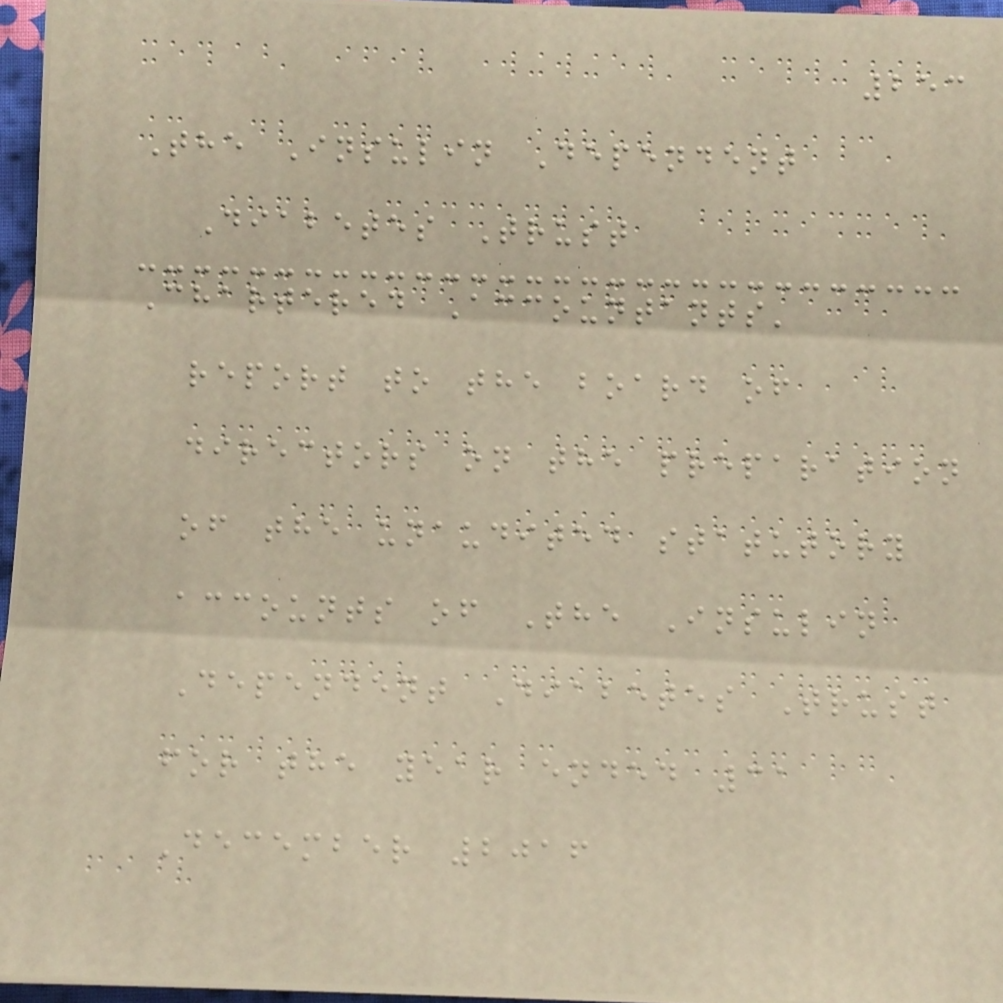253
The Insulin Dependent
Diabetes Trust
Chartered Accountants'
report to the board of
directors on the preparation
of the unaudited statutory
accounts of The Insulin
Dependent Diabetes Trust
for the year ended 31
December 2016
